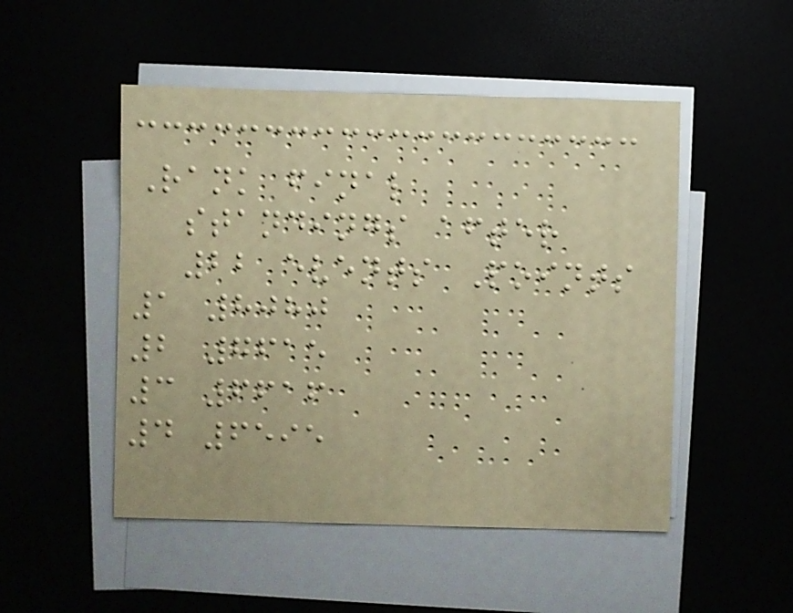Rank final
standings after
22 events Points
1 8080
2 7615
3 6616
4 6595
